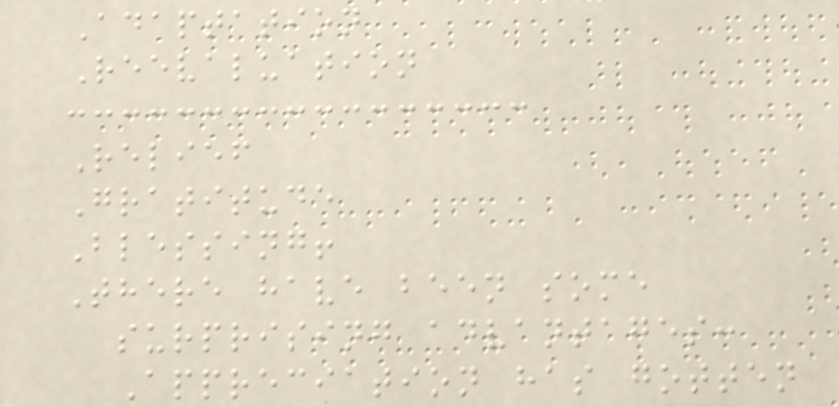Adaptation
Reevaluation
Relief
Gratitude
Blessing!
There have been some
surprising advantages:
Appreciation has gotten
